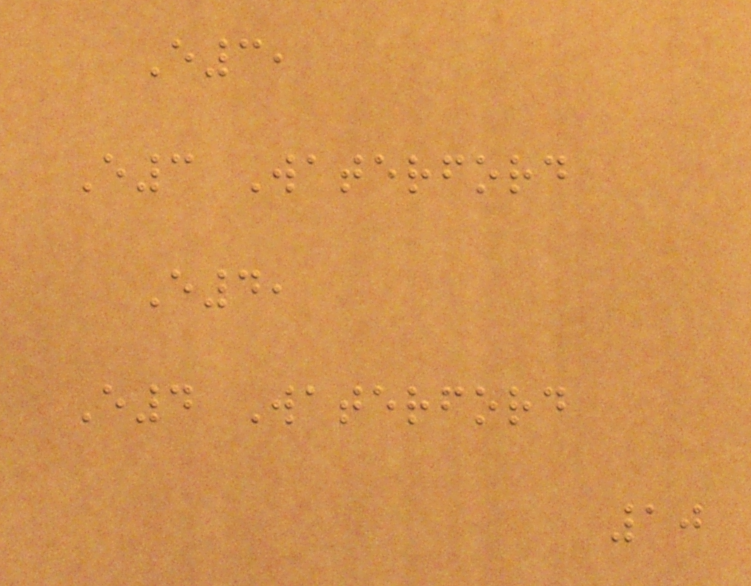E3,
E3 Waterford
E4,
E4 Waterford
10
